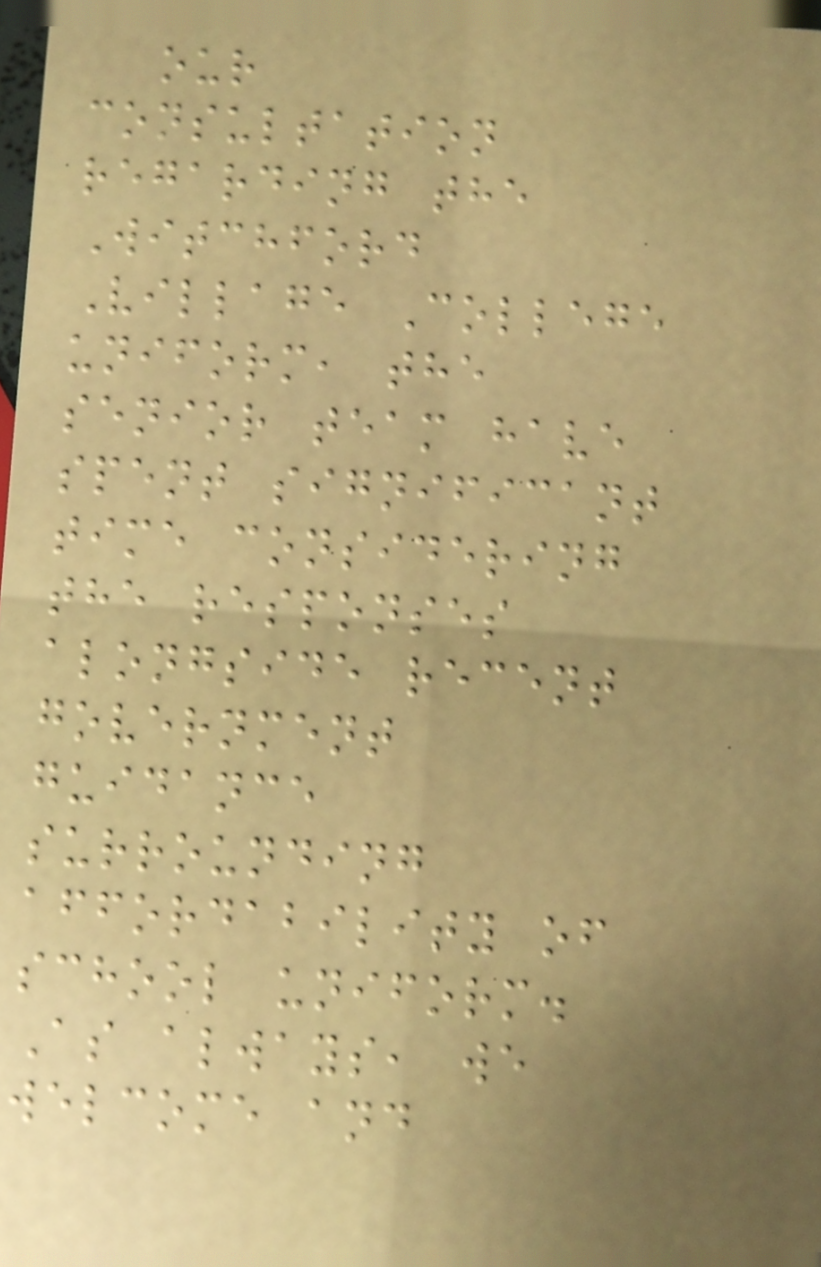our
consultation
regarding the
Witchford
Village College
uniform, the
senior team have
spent significant
time considering
the responses
alongside recent
government
guidance
surrounding
affordability of
school uniform.
As always, we
welcome and
